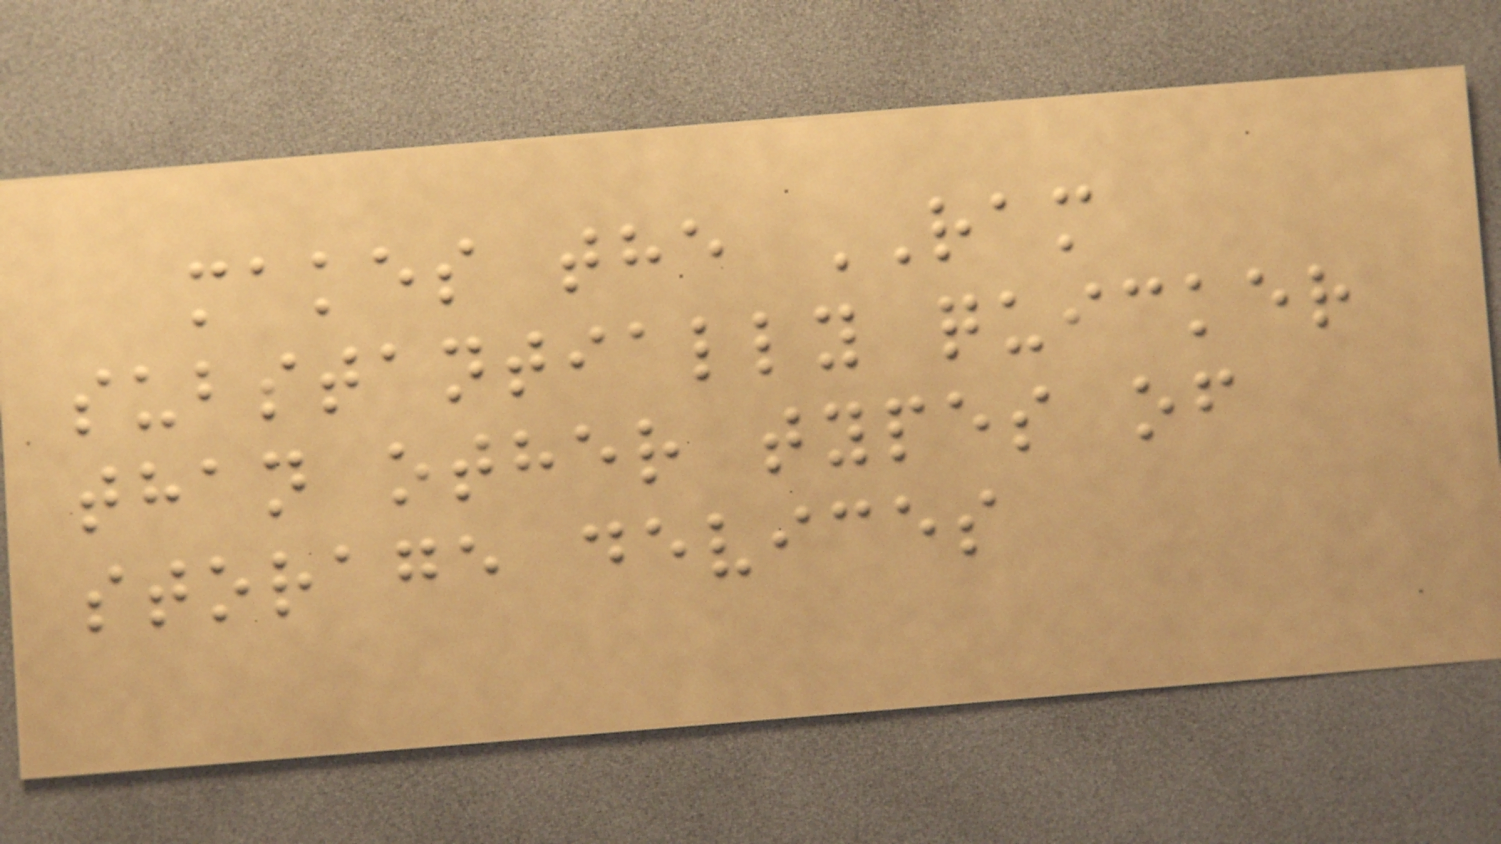makes the RAM
substantially quicker
than other types of
storage devices
